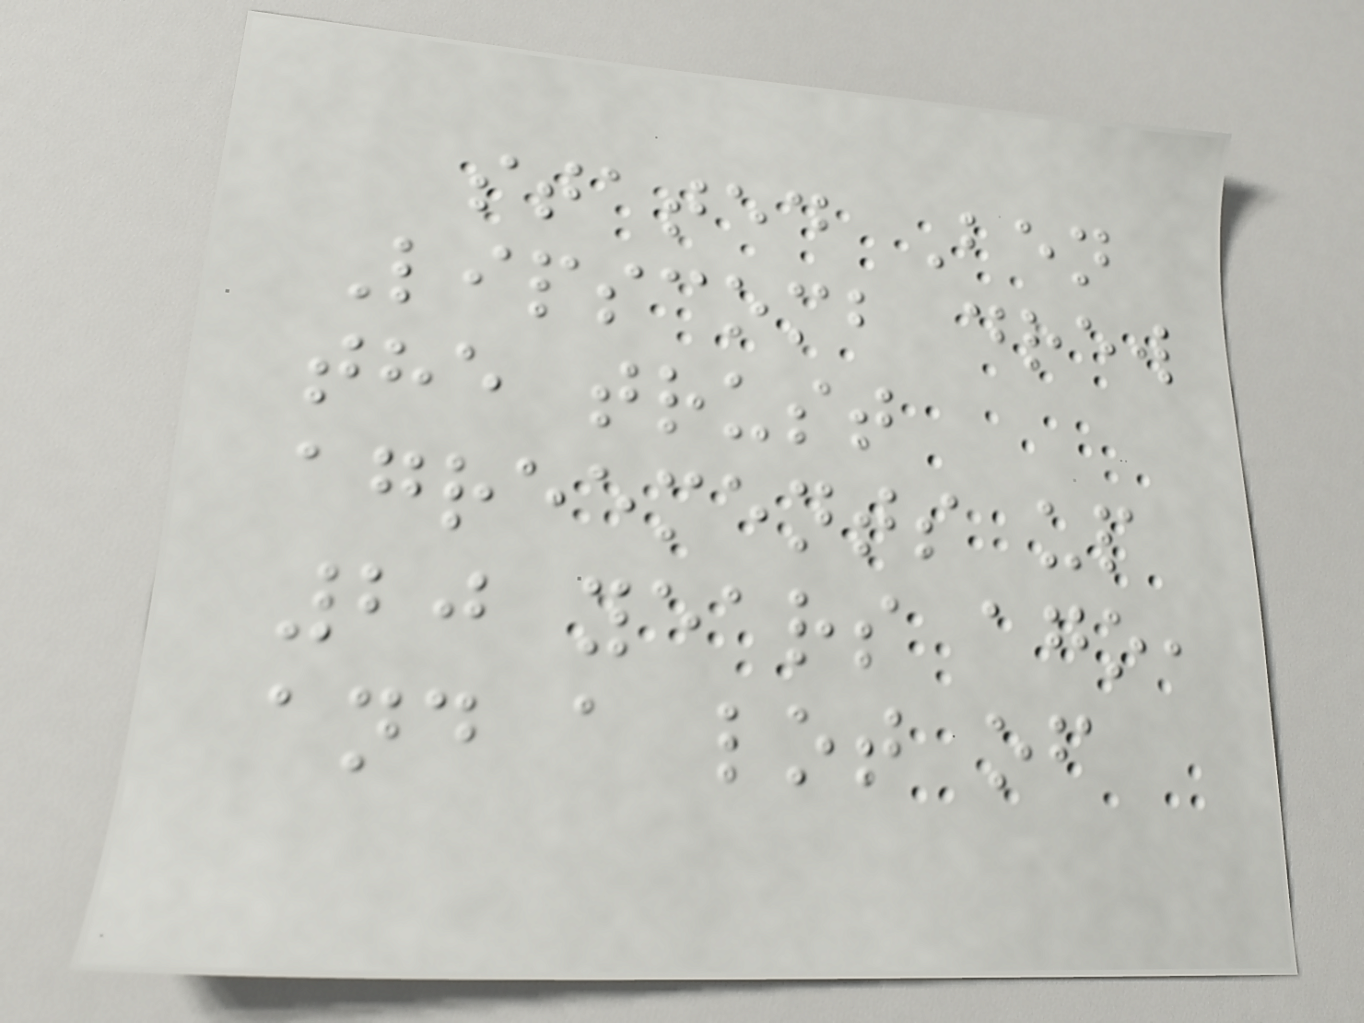stated Ben
Lipscomb drew
the trust
agreements up
20 years ago,
and a lot of
